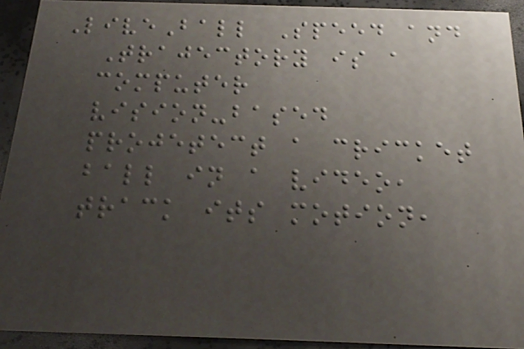LiveBall Speed and
Trajectory is a
computer
vision-based
projetect a cricket
ball in a video,
track its motion,
